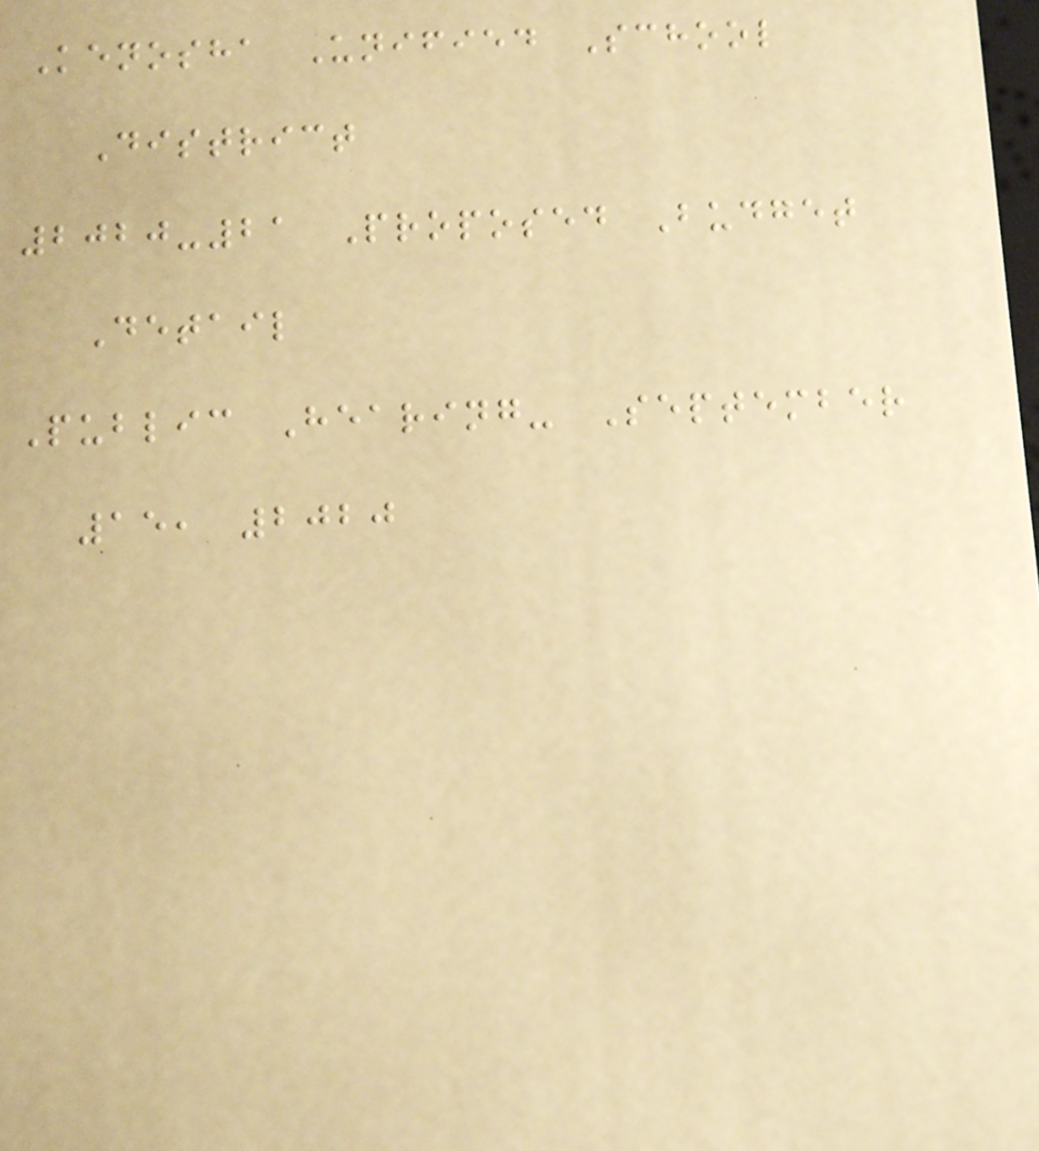Kenosha Unified School
District
2020-21 Proposed Budget
Detail
Public Hearing- September
15, 2020
